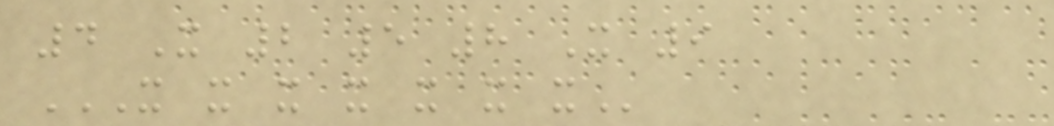4 X 2 5 8 X 9
X X X X X X X
